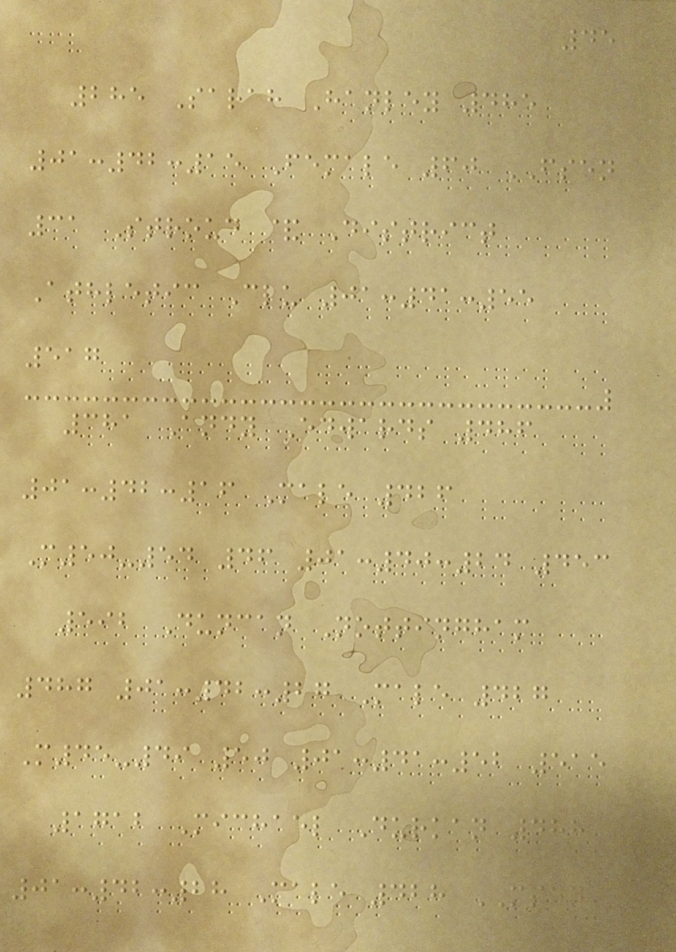45
285 Sarah Hanley 485
01:42:15 Female 60 FSEN
31 Stroud & District
Athletic Clu 01:41:55
517
381 Andy Edwards 486
01:42:16 Male 426
M50-54 46 01:40:24 453
592 Duncan Nottingham
487 01:42:27 Male 427
M45-49 50 01:41:52 515
1712 Michael Durkan 488
01:42:28 Male 428 MSEN
